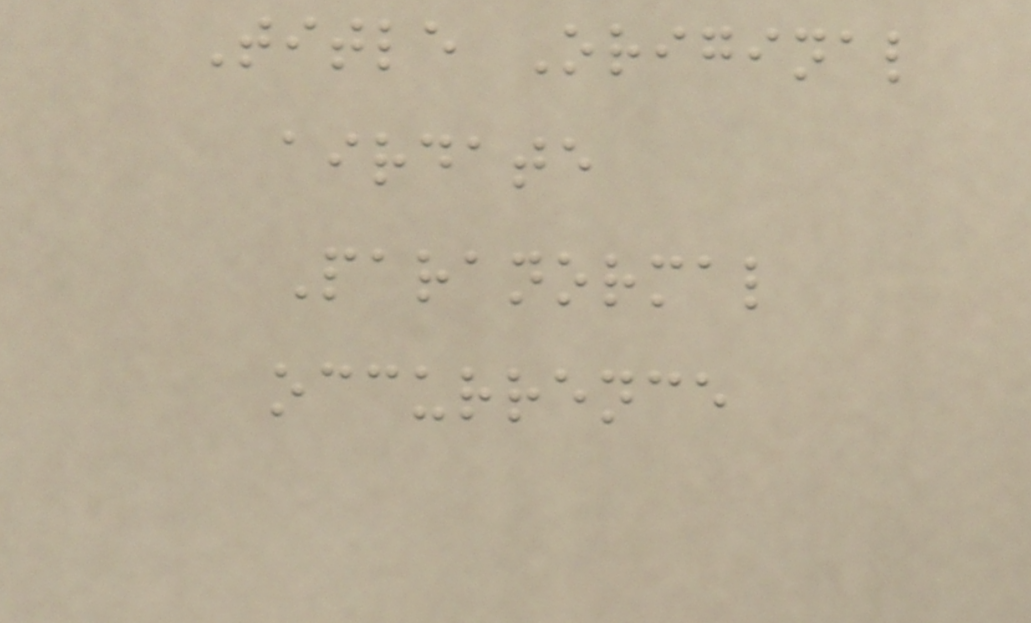Title Original
airdate
Paranormal
occurrence
